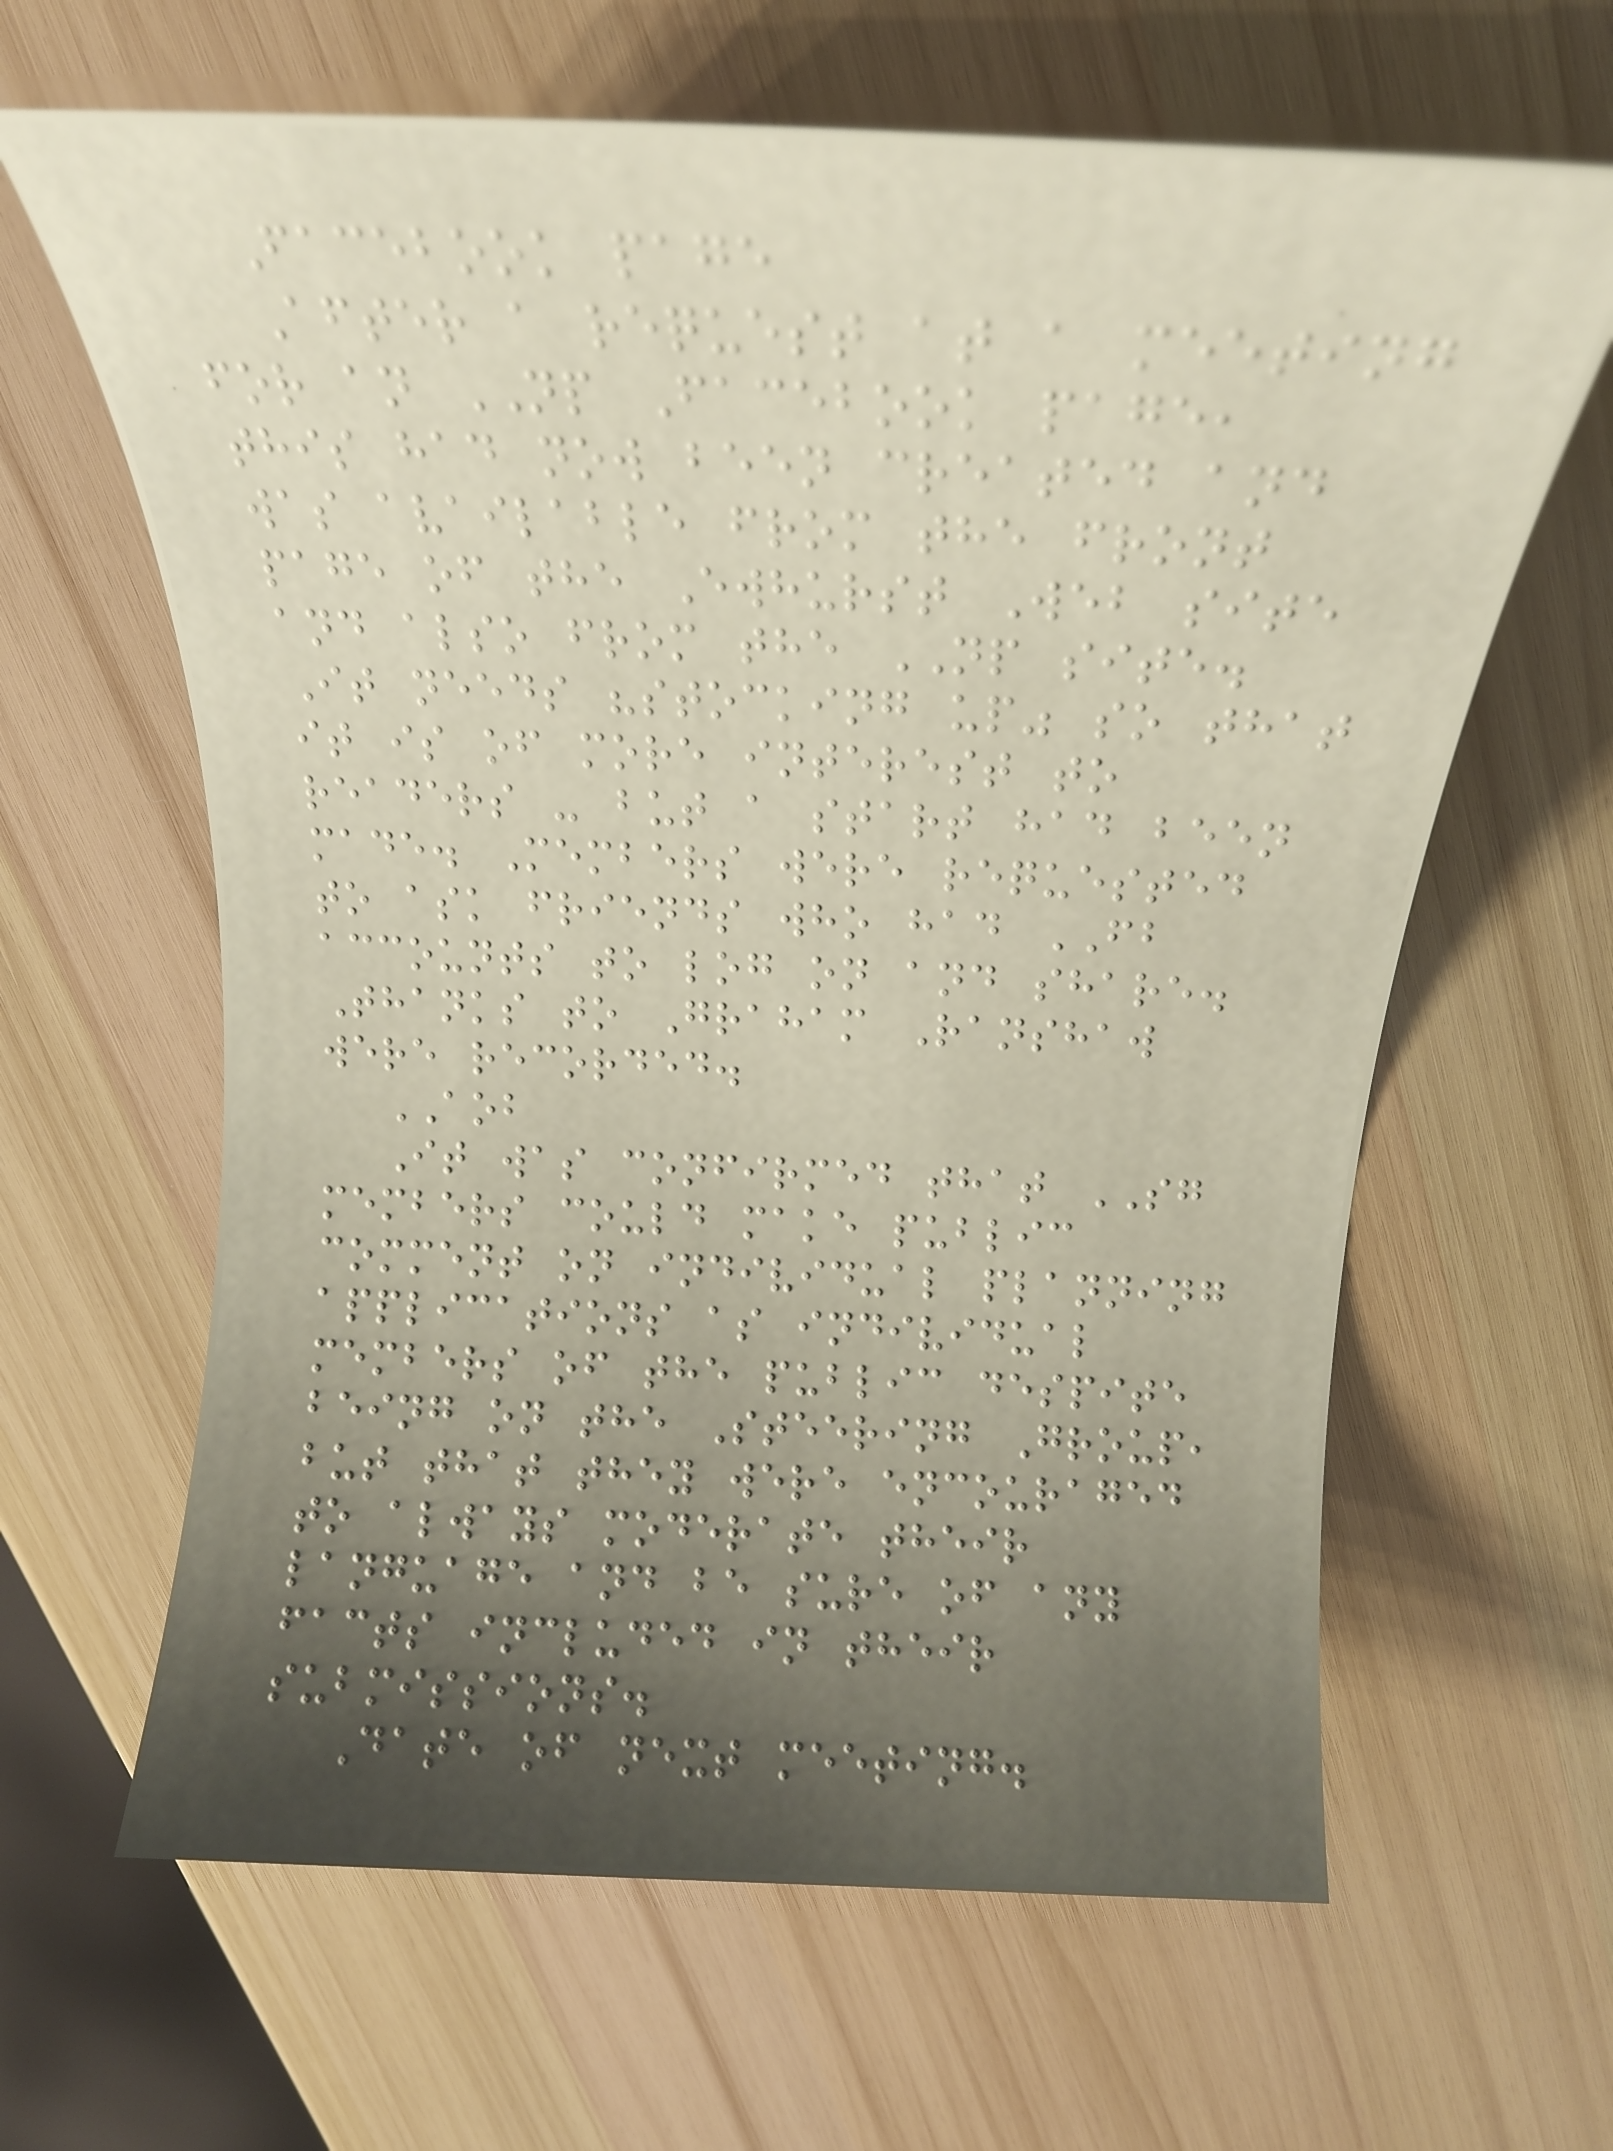Facebook page
After a request at a meeting
for an NP Facebook page,
this had now been created and
was available from the front
page of the Ewhurst Web site
and also from the NP site.
It needs "stocking up" so that
it is of more interest to
readers - but a start had been
made. Members were requested
to ask friends who had FB
accounts to log on and share.
Thanks to Graham Ranshaw
were recorded.
AOB
It was confirmed that SG
members could make public
comment on individual planning
applications as individual
members of the public despite
being on the Steering Group,
but that they were encouraged
to always moderate their
language and be sure of any
facts included in their
submissions.
Date of next meeting.
